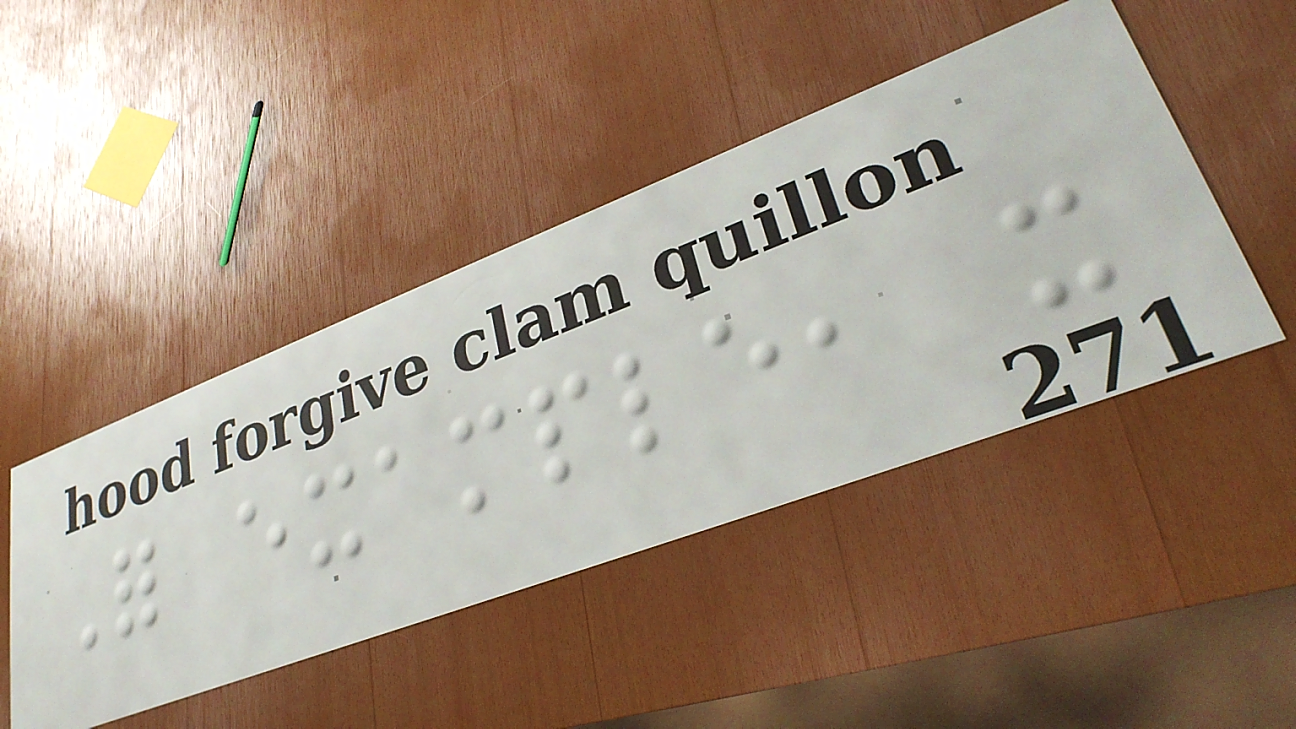For example, it
